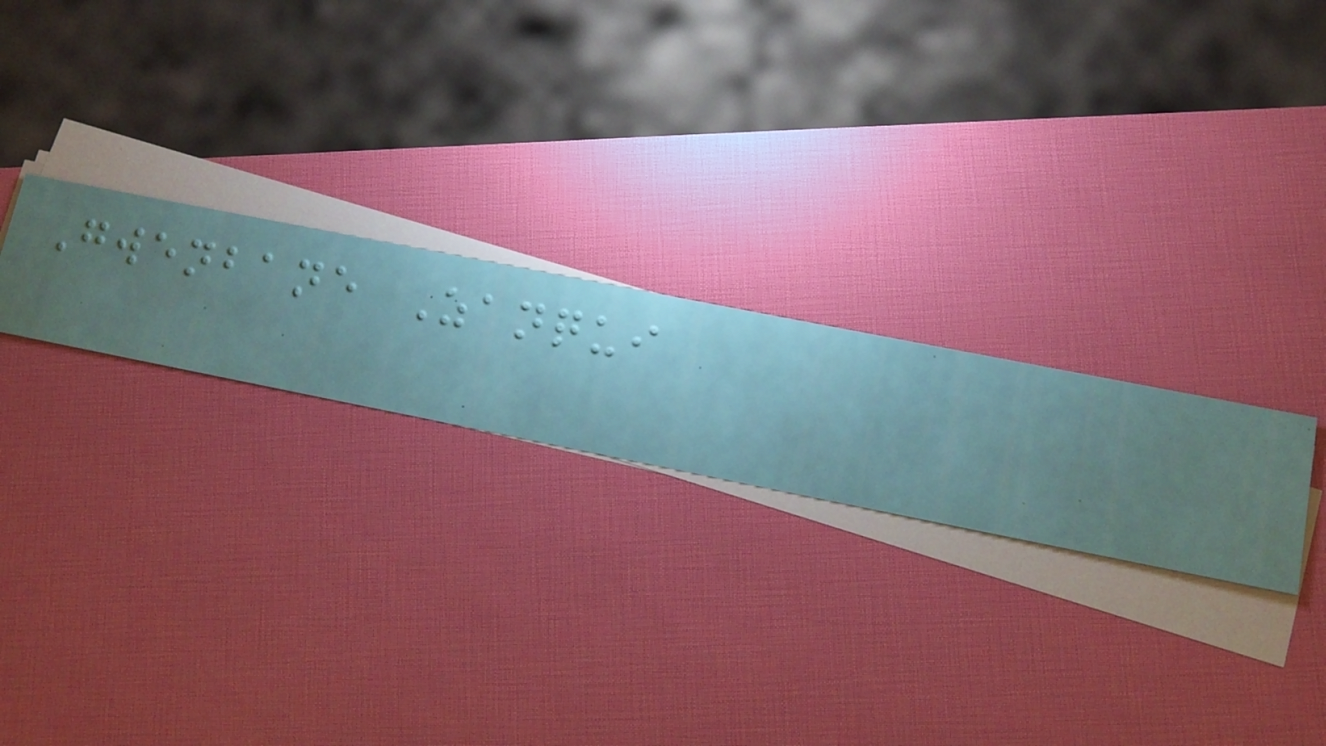Gwenbane Zanqui
